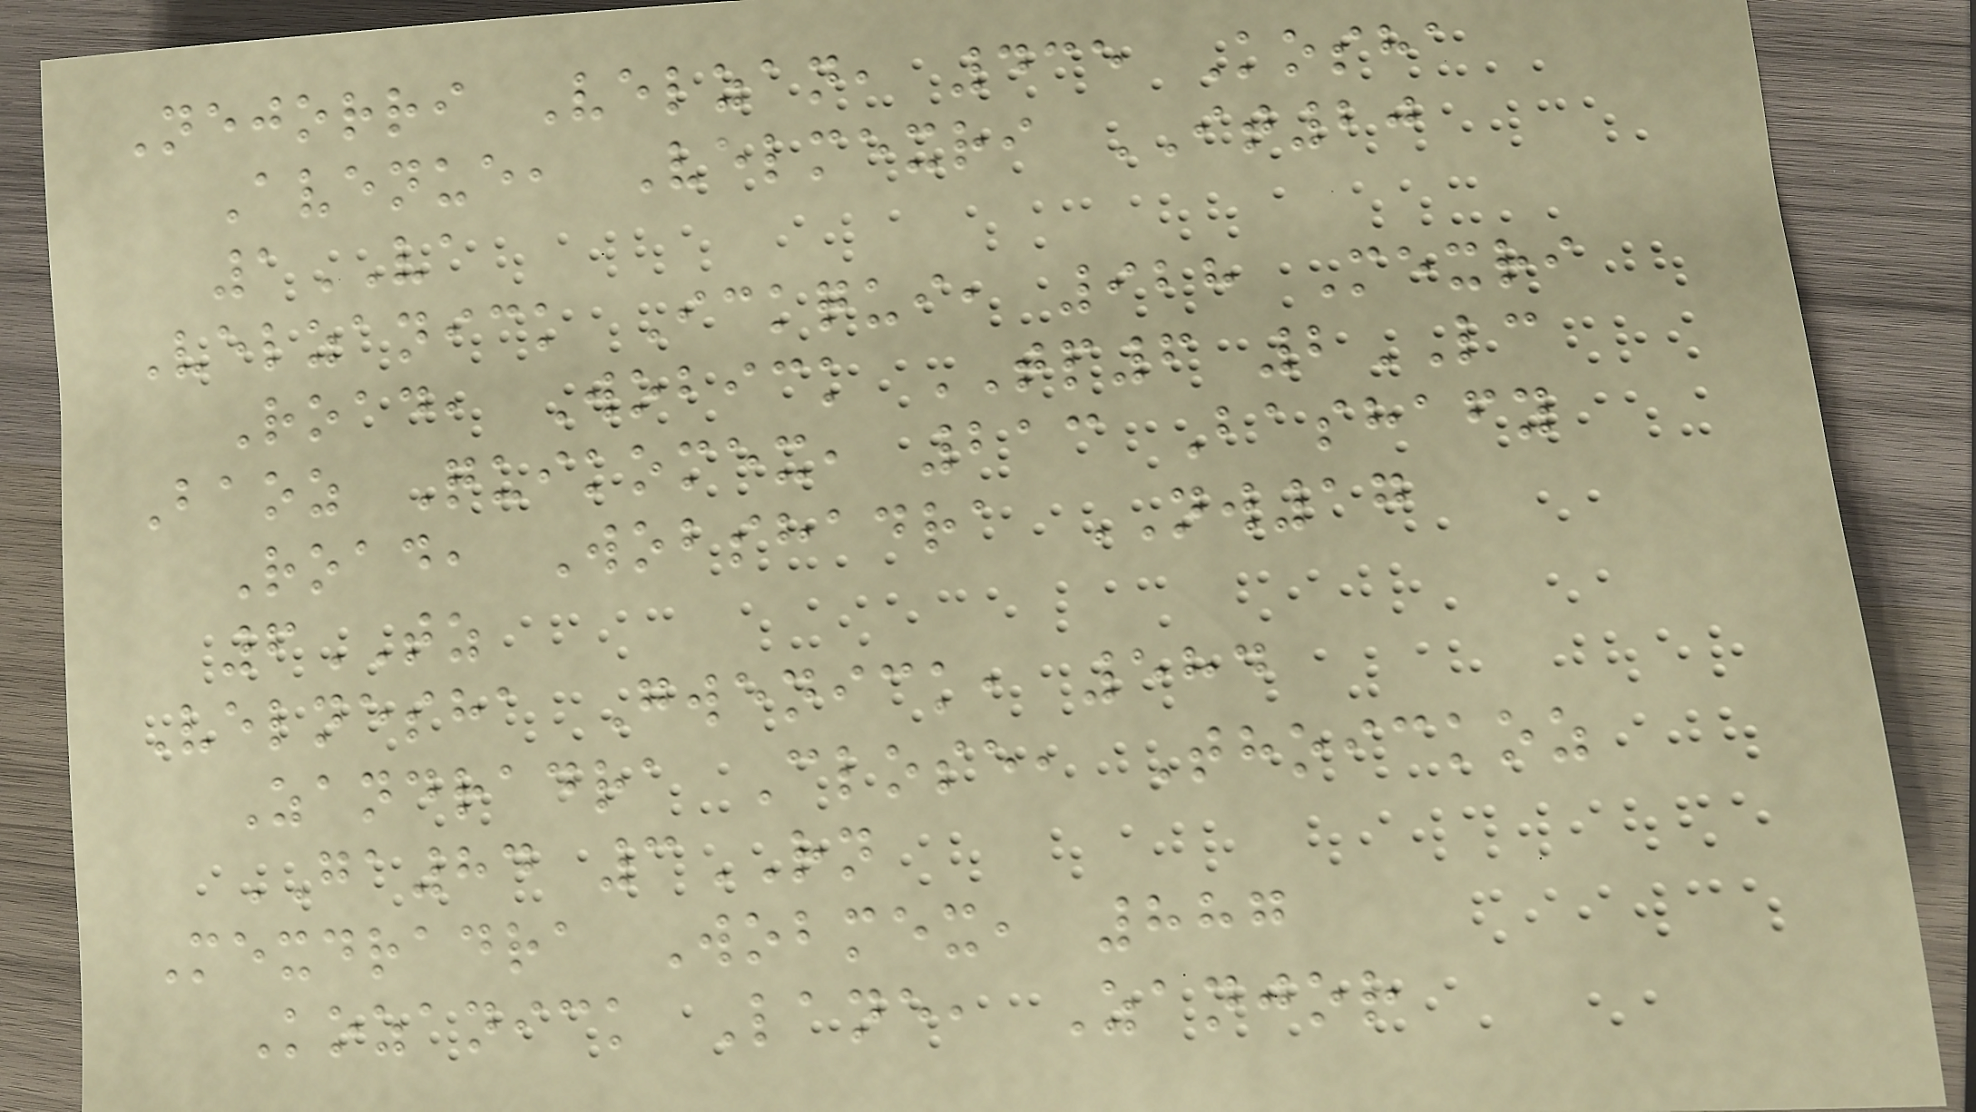Nejorri Velzan, 435 Kosha
Avenue, Velmexri IT20
1VA
Velzanick Ickqui, 928 Mexri
Road, Wobick TP6 2LC
Baoz Quikomex, 213 Bashafy
Road, Wobshadra NW17
6TZ
Velnesha Gwenick, 584
Zandradra Close, Thoickoz
GA84 3RN
Mexdradra Wobmex, 887
Kozanick Lane, Zanjor
